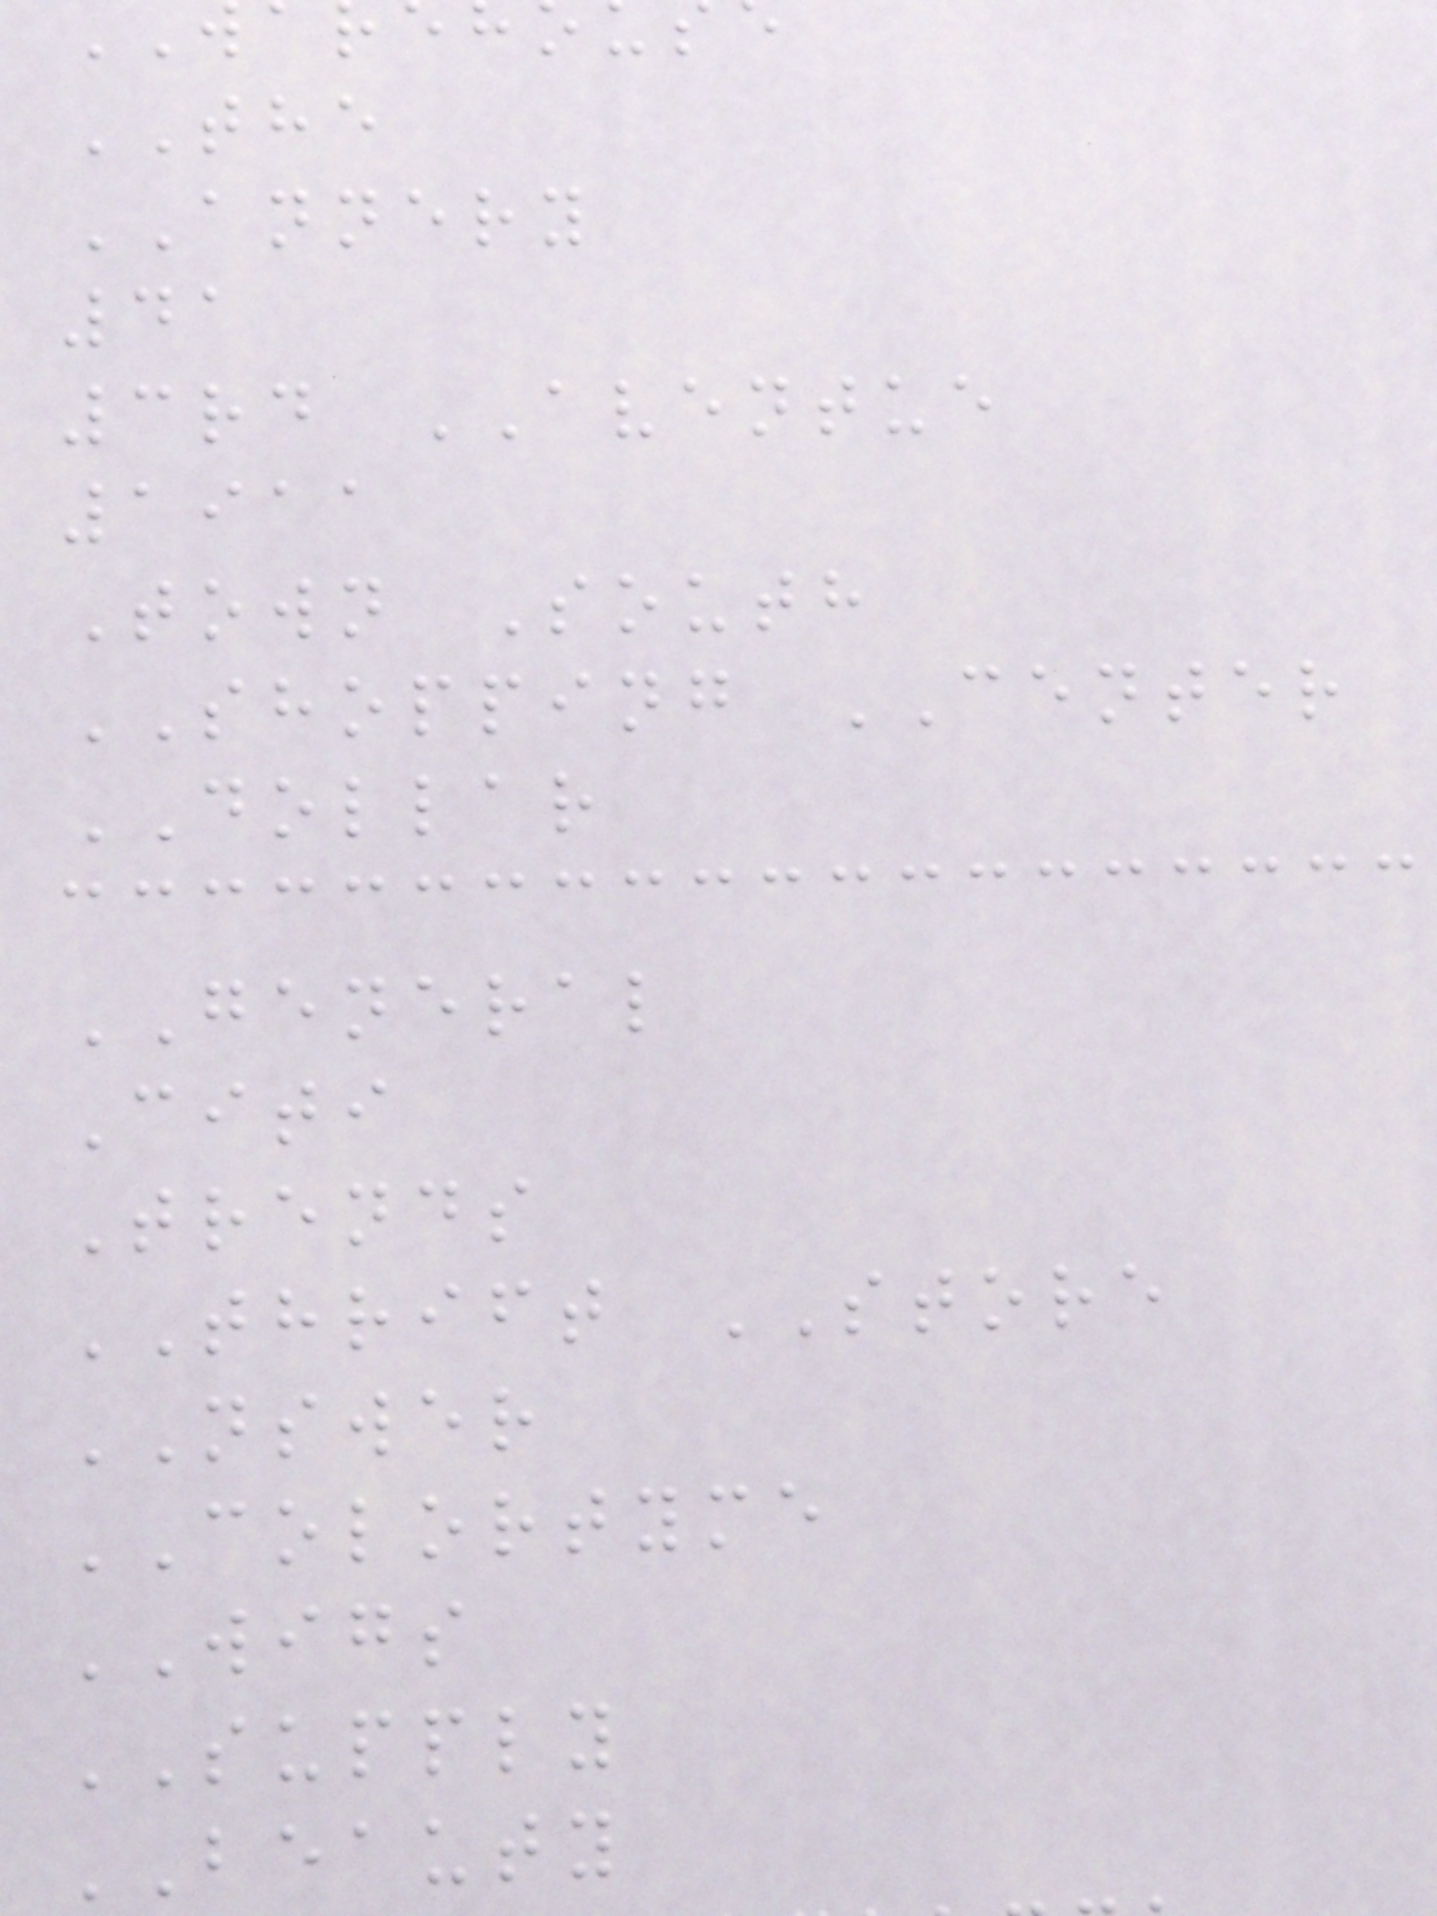THE
ANNERY
41
3rd AVENTUE
1911
Town South
SHOPPING CENTER
DOLLAR
GENERAL
Citi
Trends
THRIFT STORE
NSWER
COLORTYME
WIGS
SUPPLY
BEAUTY
